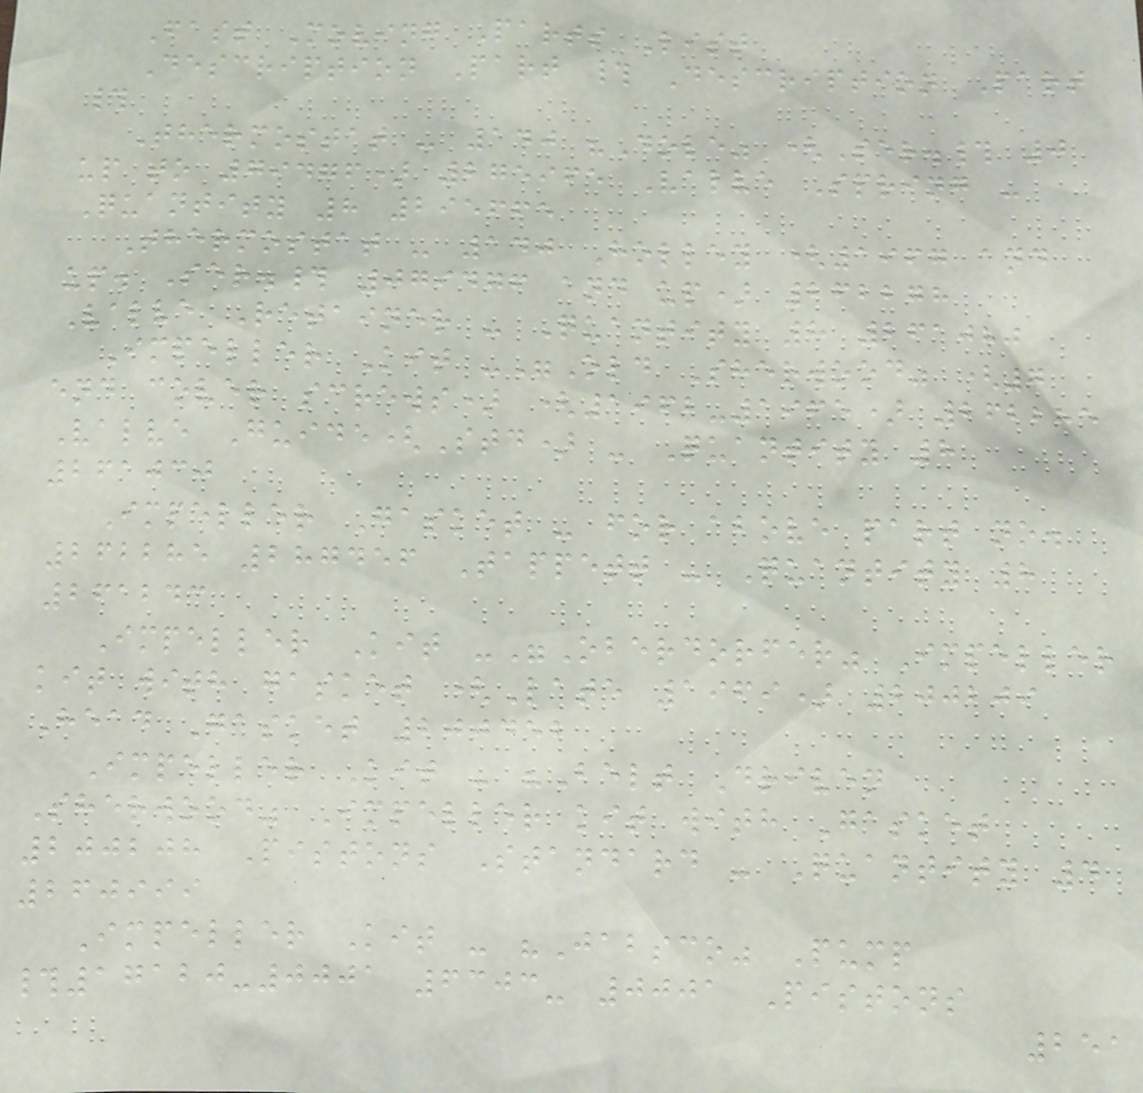Fast Moving Parts List
Description Part # Description Part
#
Thermostat - 140 "Dole" (Ser.# 0
up to 79476) 275965 Valve Spring -
Quantity 8 295665
Thermostat - 140 Holley (1967 and
up. Ser.# 079476 and up) 262278
Valve Retainer - Quantity 8 261080
Impeller Kit -"Old Sherwood" (7
end cover screws) (1962-1965) 262285
Valve Guide(Std) - Quantity 8
261030
Impeller Gasket - for above part no.
262285 287456 Tappett - Quantity 8
261243
Impeller Kit -"Oberdorfer" Impeller
kit with gasket (Late 1969) 200209
Head Gasket 200452
Impeller Kit - "Belt Driven
Sherwood" Impeller kit with Gasket
200208 Pistons Standard - Quantity 4
260999
Impeller Kit - "Jabsco" Pump
#17120-0001 6303- 0001 Pistons
251
